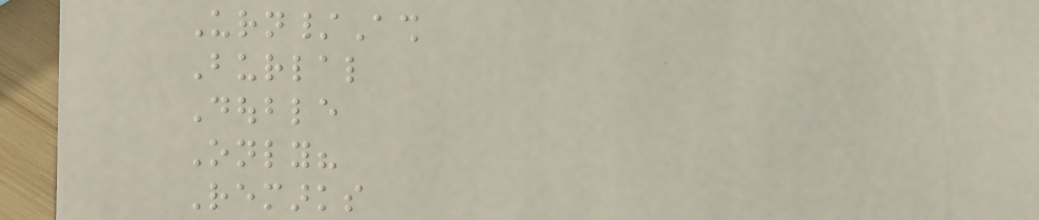Urn/Ash
Burlal
Double
Only?
Remarks
